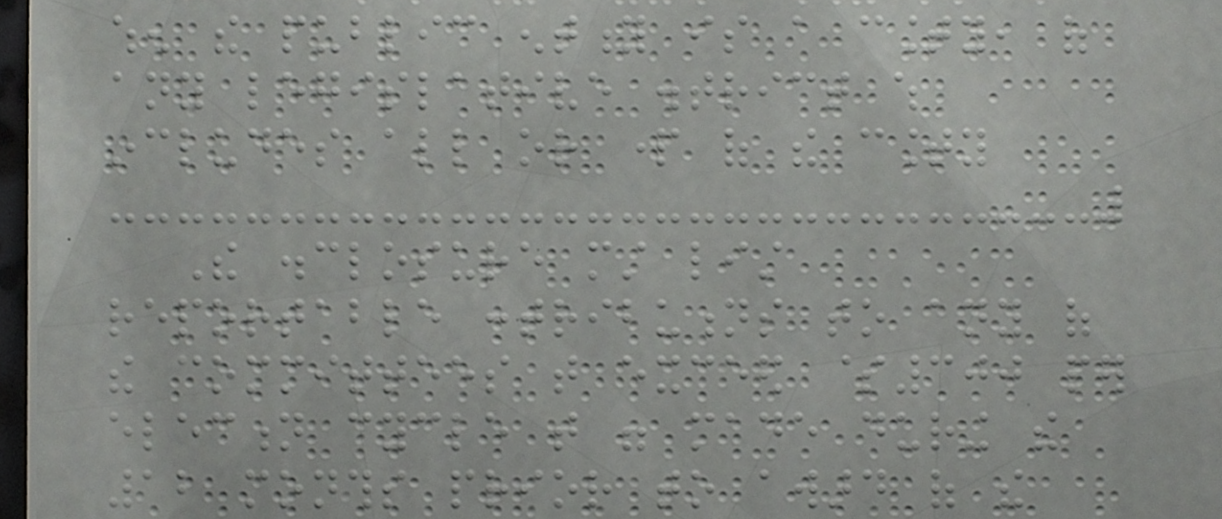when the public entity is a county, of
any legislative district which
includes all or part of the county
The disclosure must list
reportable contributions to any of
the committees that exceed $300 per
election cycle that were made during the
12 months prior to award of the
